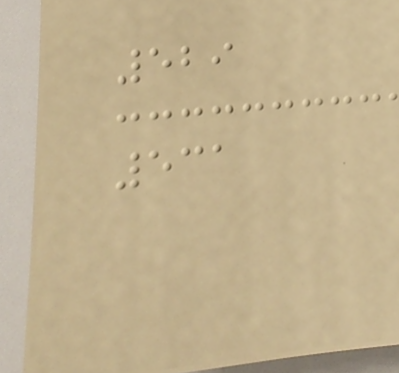529
531
